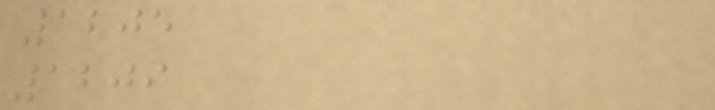1205
1209
